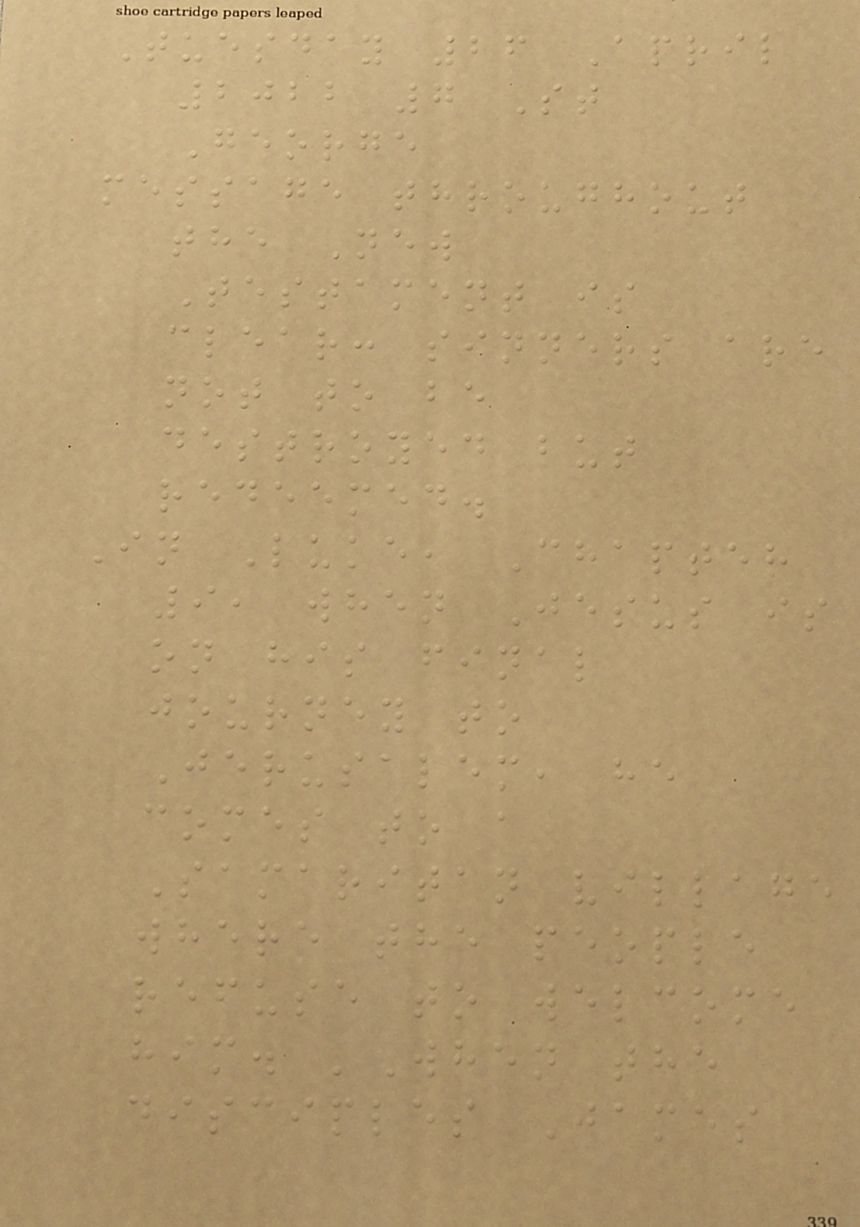Tuesday 26 April
2022 7 St
George
message throughout
the New
Testament is
clear: sinners are
not to be
destroyed but
redeemed.
In Luke, Chapter
9, when Jesus is
on his final
journey to
Jerusalem, he
comes to a
Samaritan village
where the people
refuse to welcome
him. 'When the
disciples James
